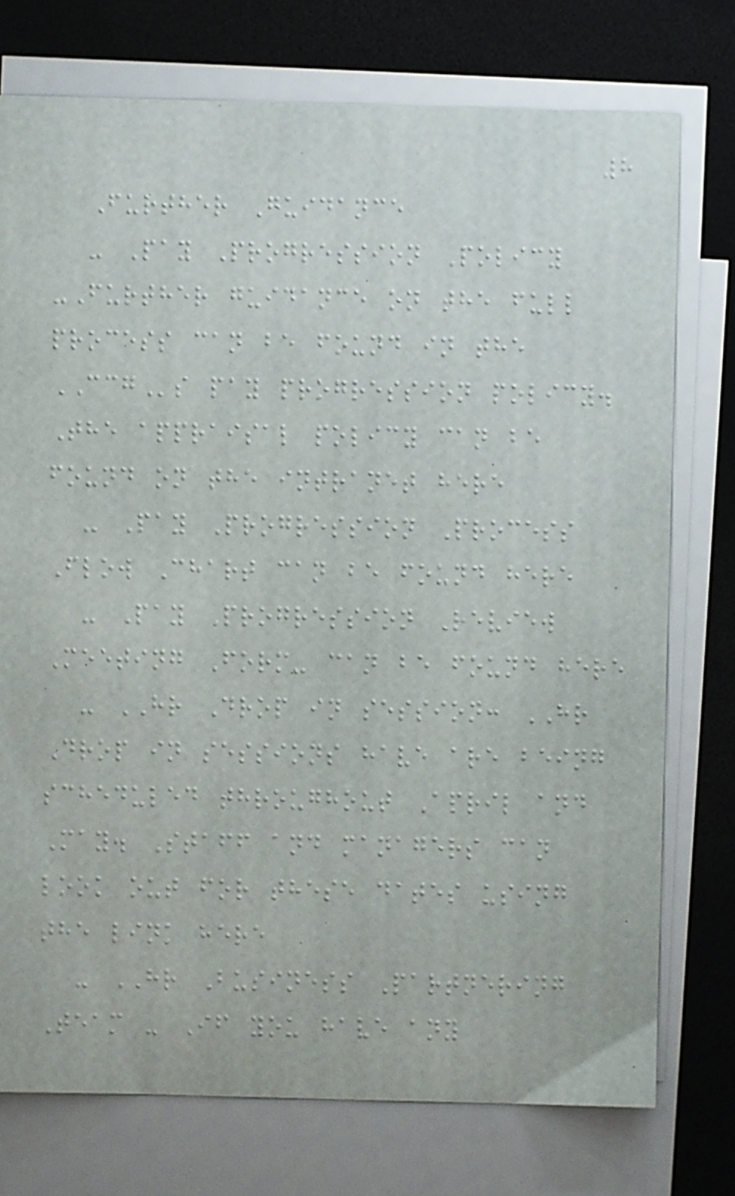8
Further Guidance
- Pay Progression Policy
-Further guidance on the full
process can be found in the
CCGs pay progression policy.
The appraisal policy can be
found on the intranet here
- Pay Progression Process
Flow Chart can be found here
- Pay Progression Review
Meeting Form- can be found here
- HR Drop in session: HR
Drop in sessions have are being
scheduled throughout April and
May. Staff and managers can
look out for these dates using
the link here
- HR Business Partnering
Team - If you have any
